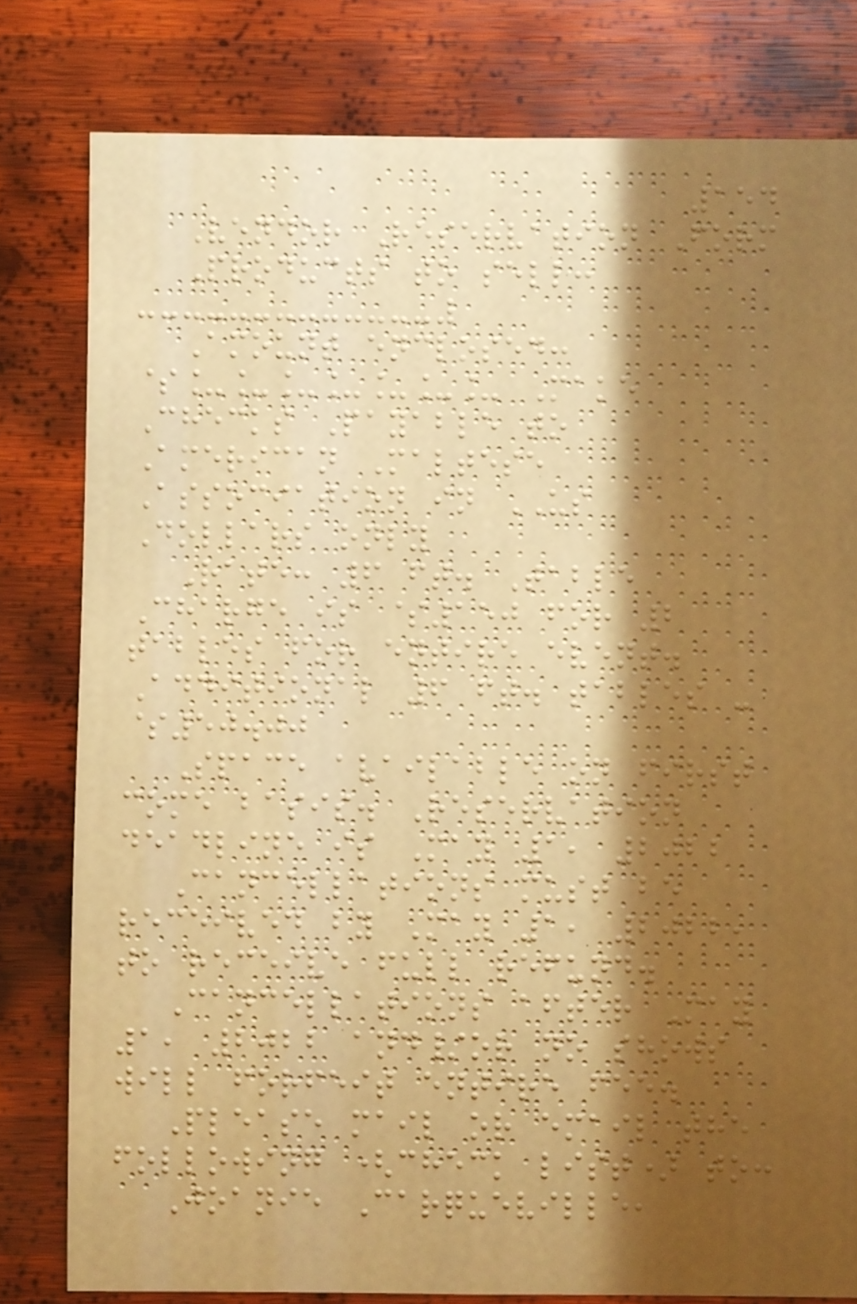154
Vendor Reservation Form
Products to sell:
Amount enclosed:
$_______ Make
Checks Payable to
American Maltese
Association in US
Dollars only
Rate: 6 ft. Table
Charge is $150 for 2
tables for entire event.
Additional 6 ft. tables -
$50.00
Space available on first
come basis. Reservation
deadline is May 1, 2022
Cancellations must be
received by May 1, 2022,
to receive full refund.
Cancellations after May
1, 2022 and/or no shows
will forfeit entire fee.
Please mail or email the
following (check list) to:
Joanie Carqueville,
